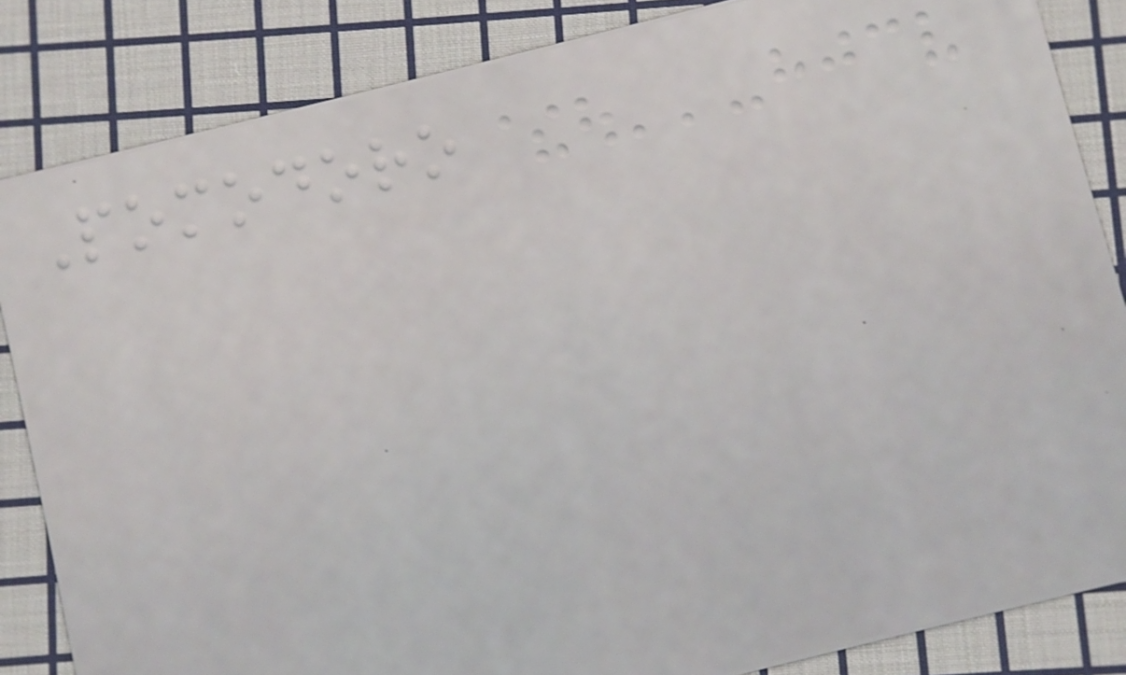Pomodoro
